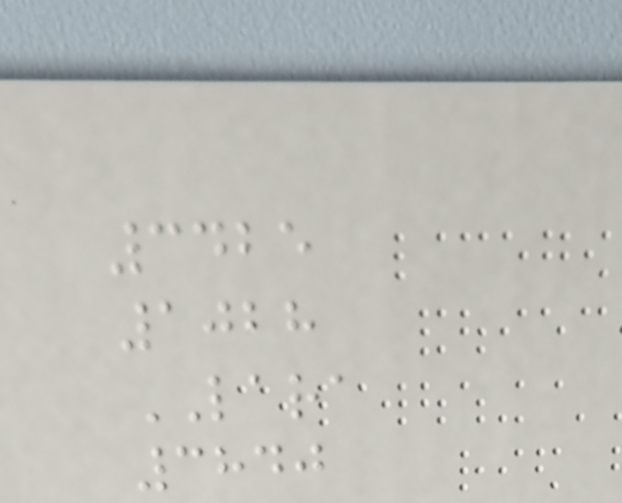3425
1028
LARA
3840
